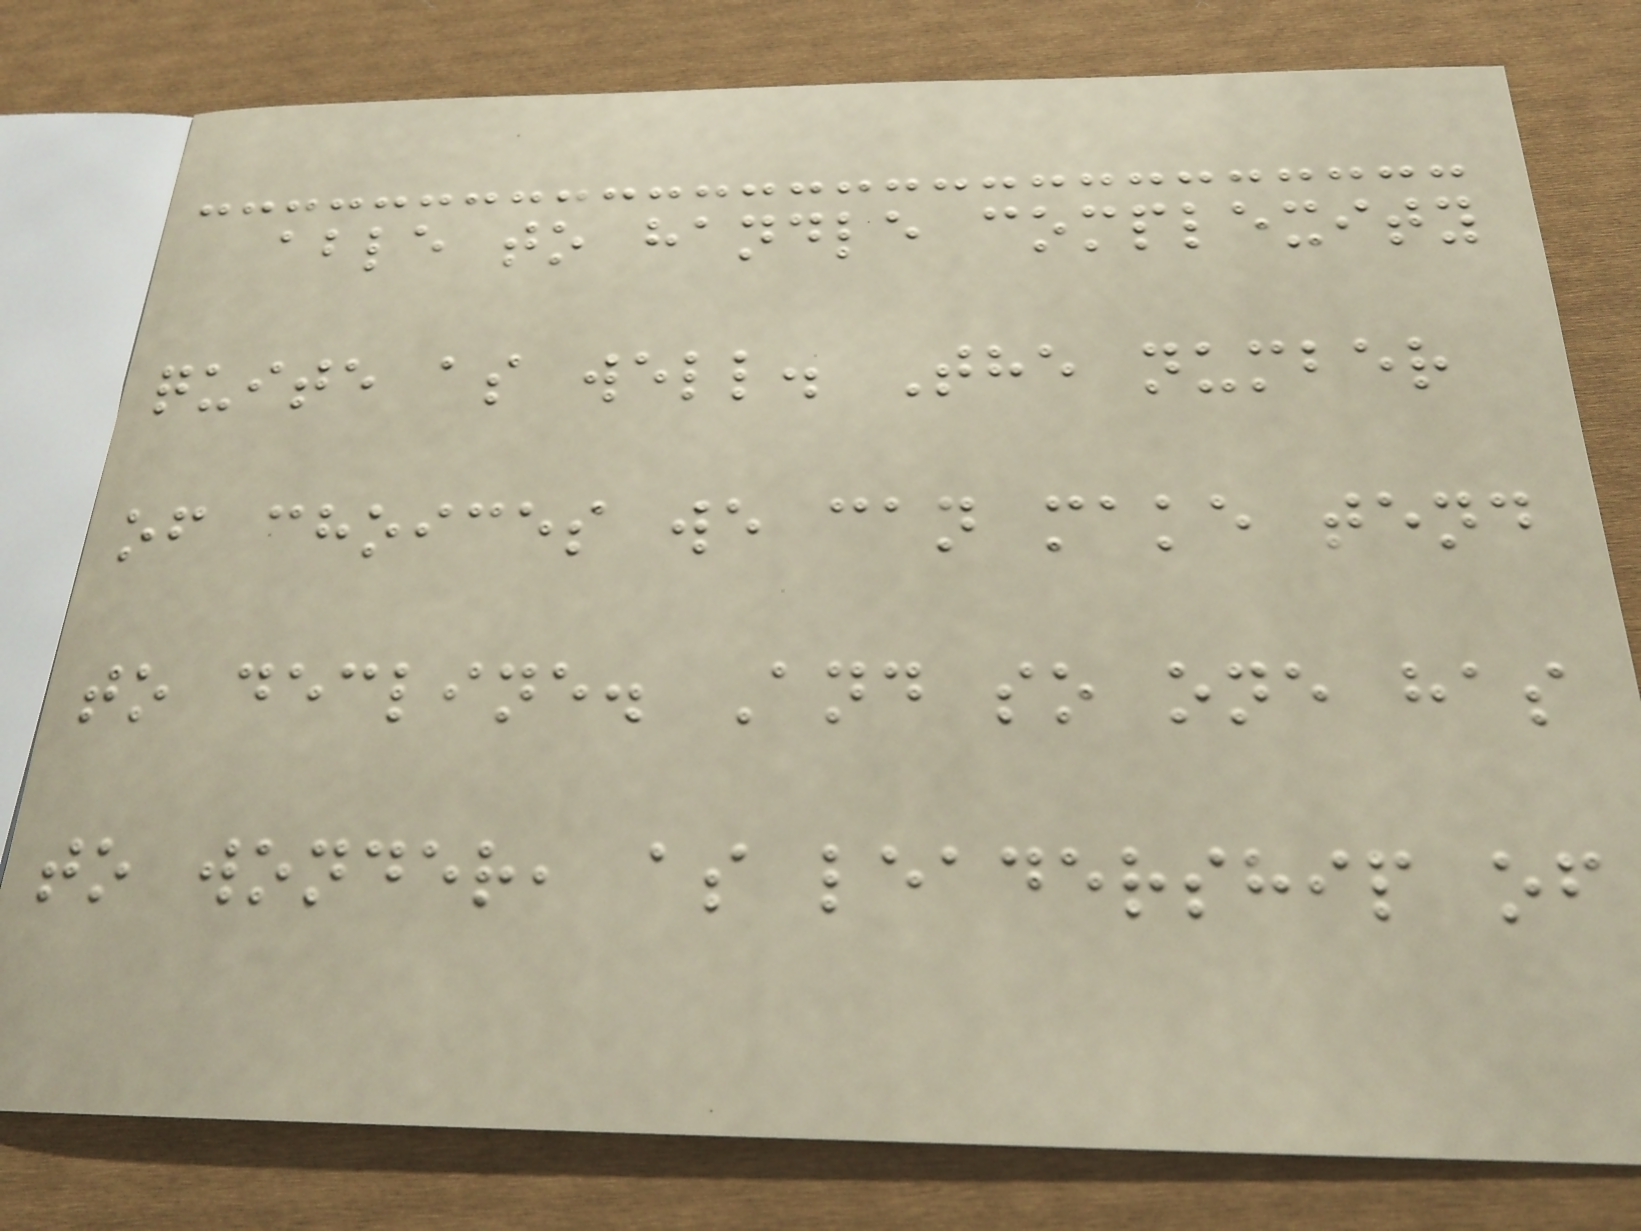able to handle complexity
quite as well. The number
of choices we can make tend
to decline. And so one has
to wonder, as leadership of
